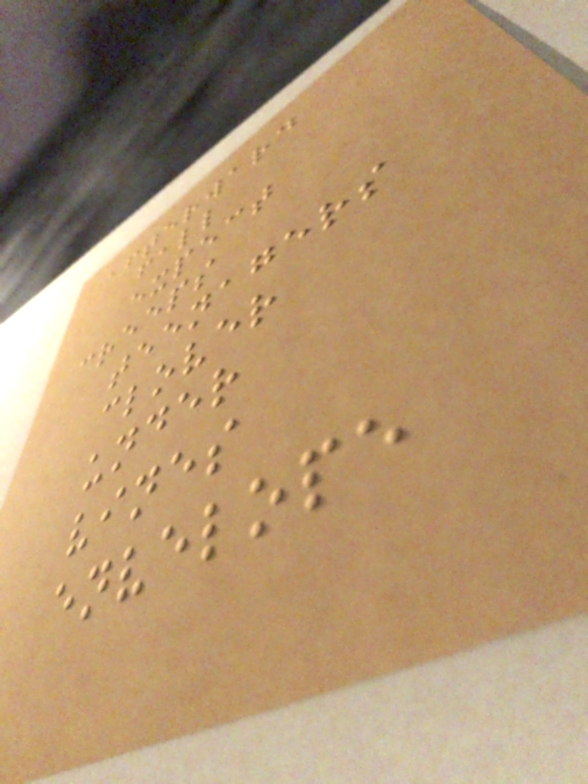afterward
fall
expect
creeps
teenagers
clover
under
vines
envelope
